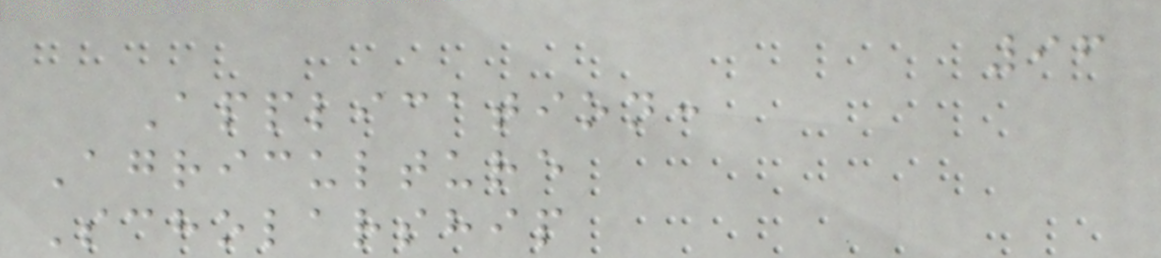96
Application:
Agriculture
Scholarship
